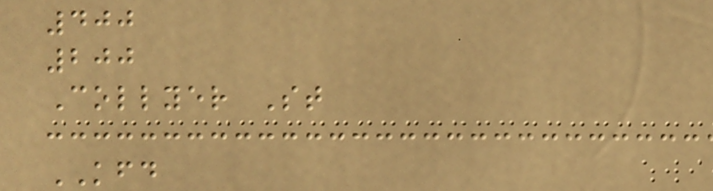400
200
Collyer St
KFD
